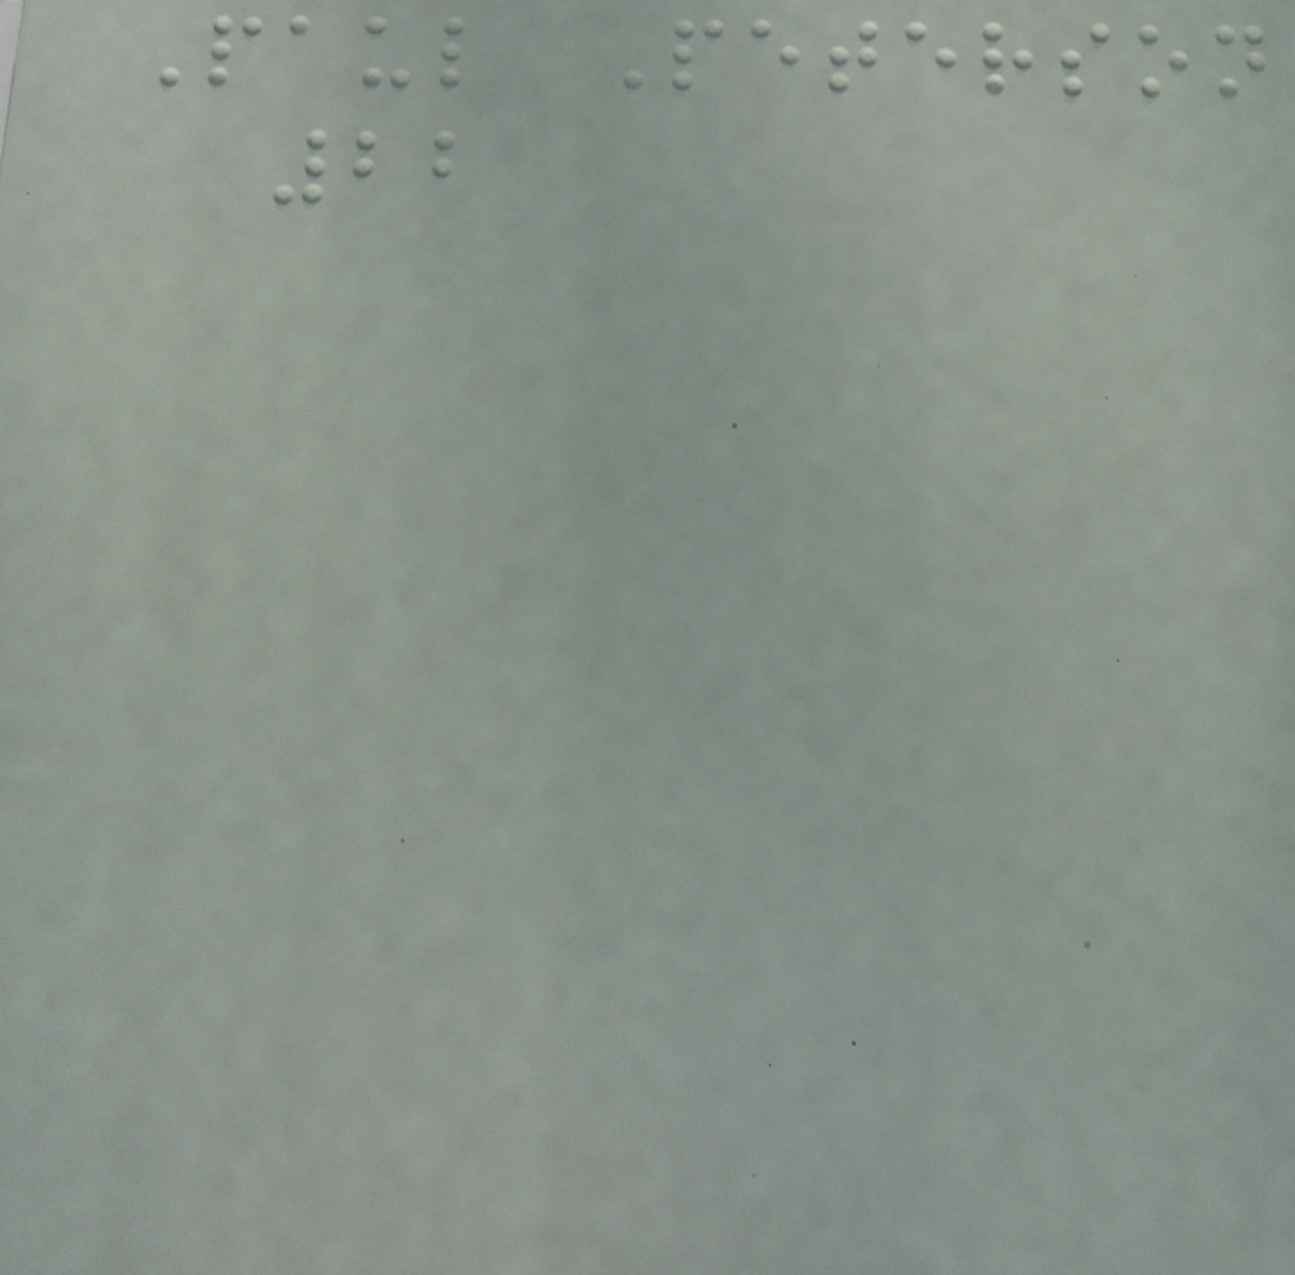Paul Peterson
22
